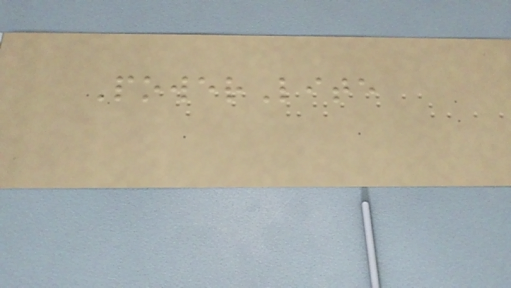PowerLite
